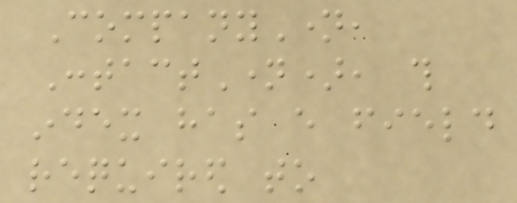CompanyName,
ContactName), this
index has every field
required to
